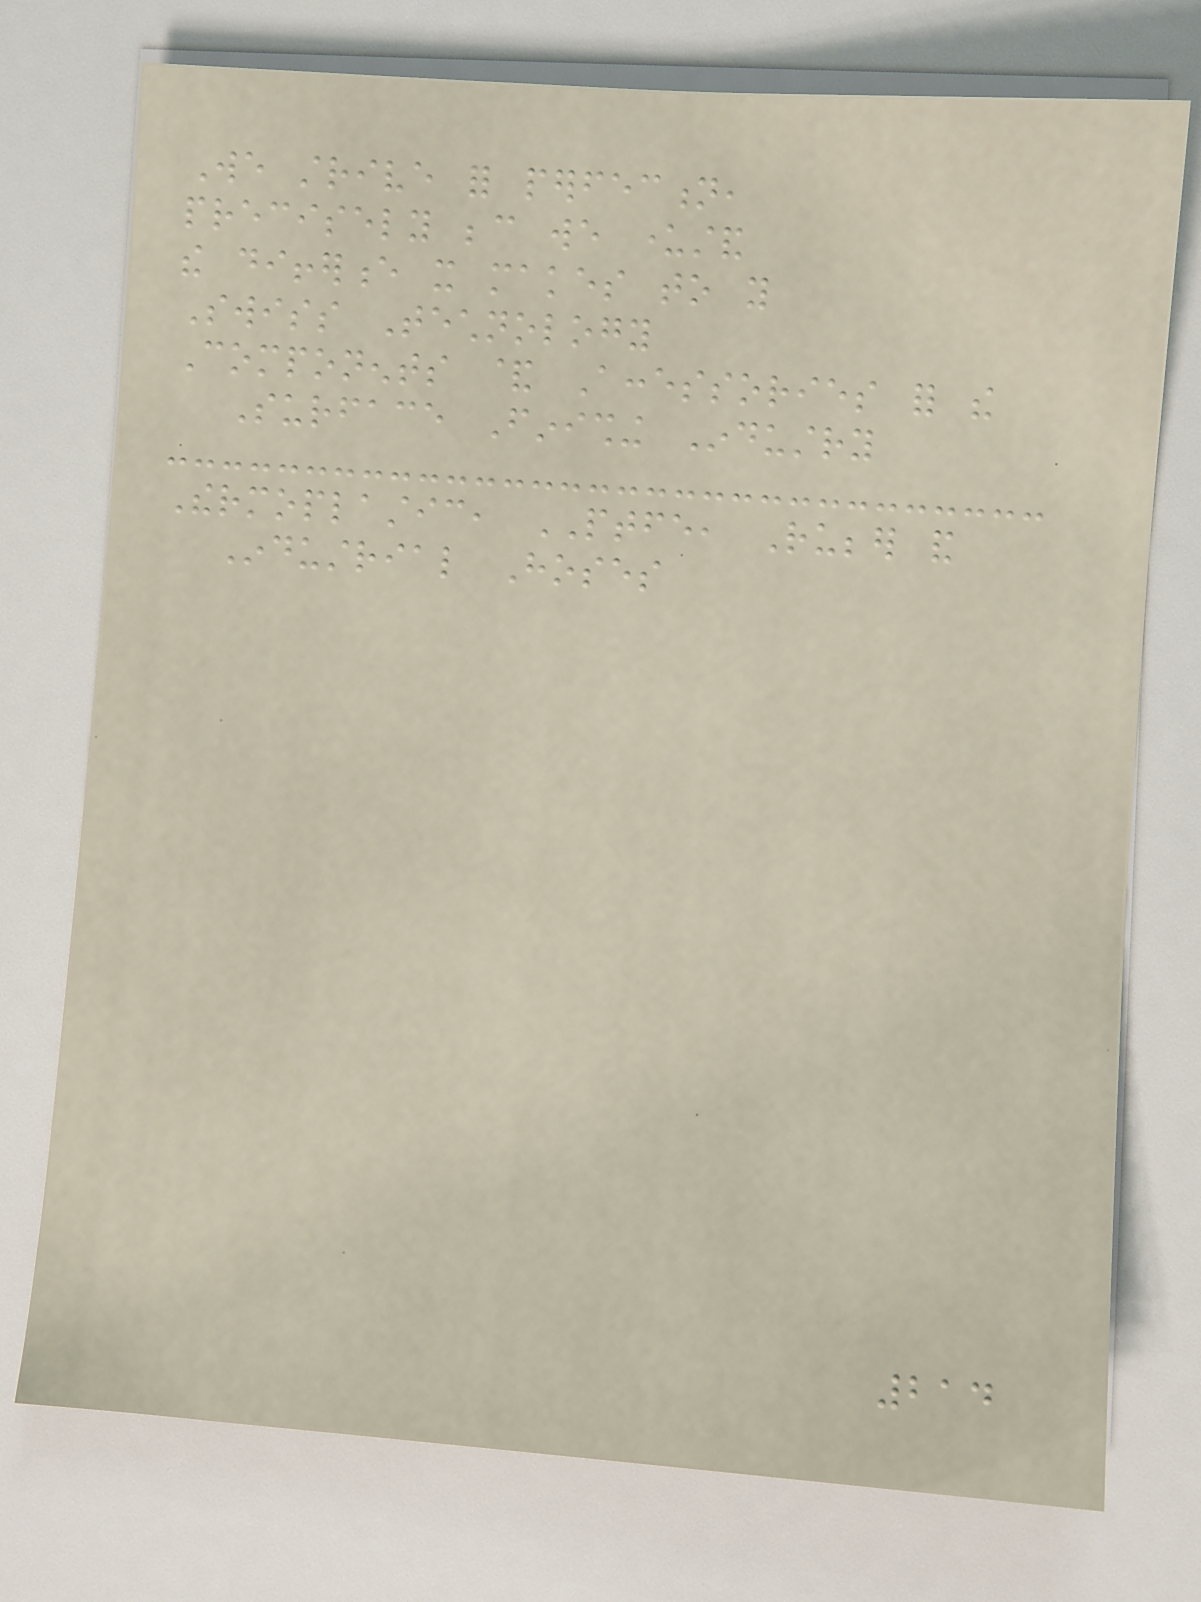We strive for perfection,
precisely because we understand
the difference it makes to you
Swiss Technology
Components & Accessories for the
Surface Finishing Industry
Thermoplastic, PTFE, Rubber and
Industrial Hoses
214
